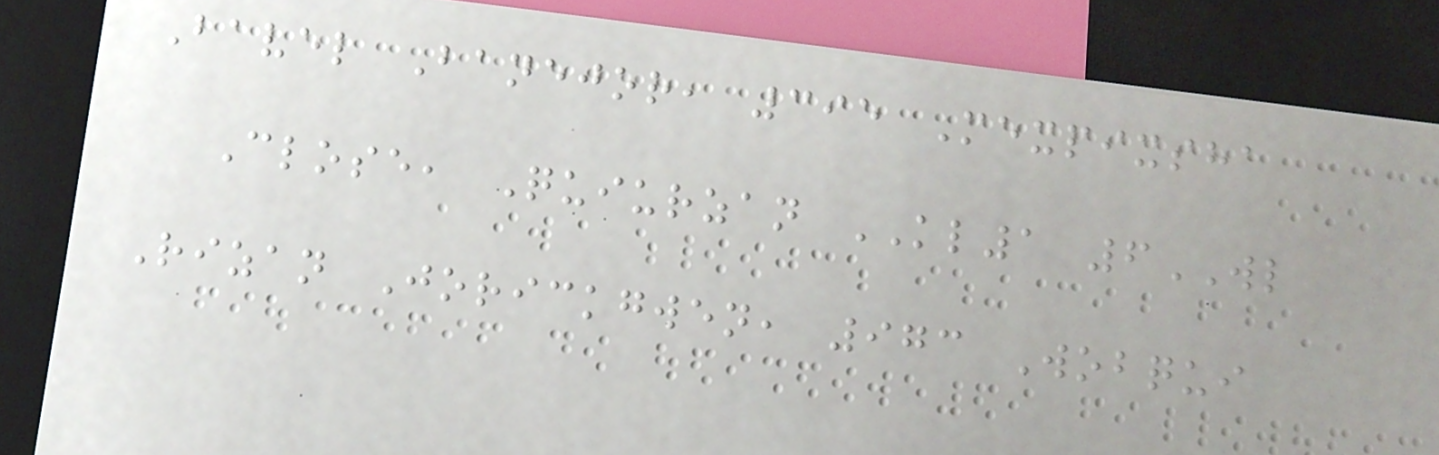Bavel Banejor, 395 Mexpixsha
Close, Quiurzan KL1 6WL
Rizan Jorickgwen, 973 Wobqui
